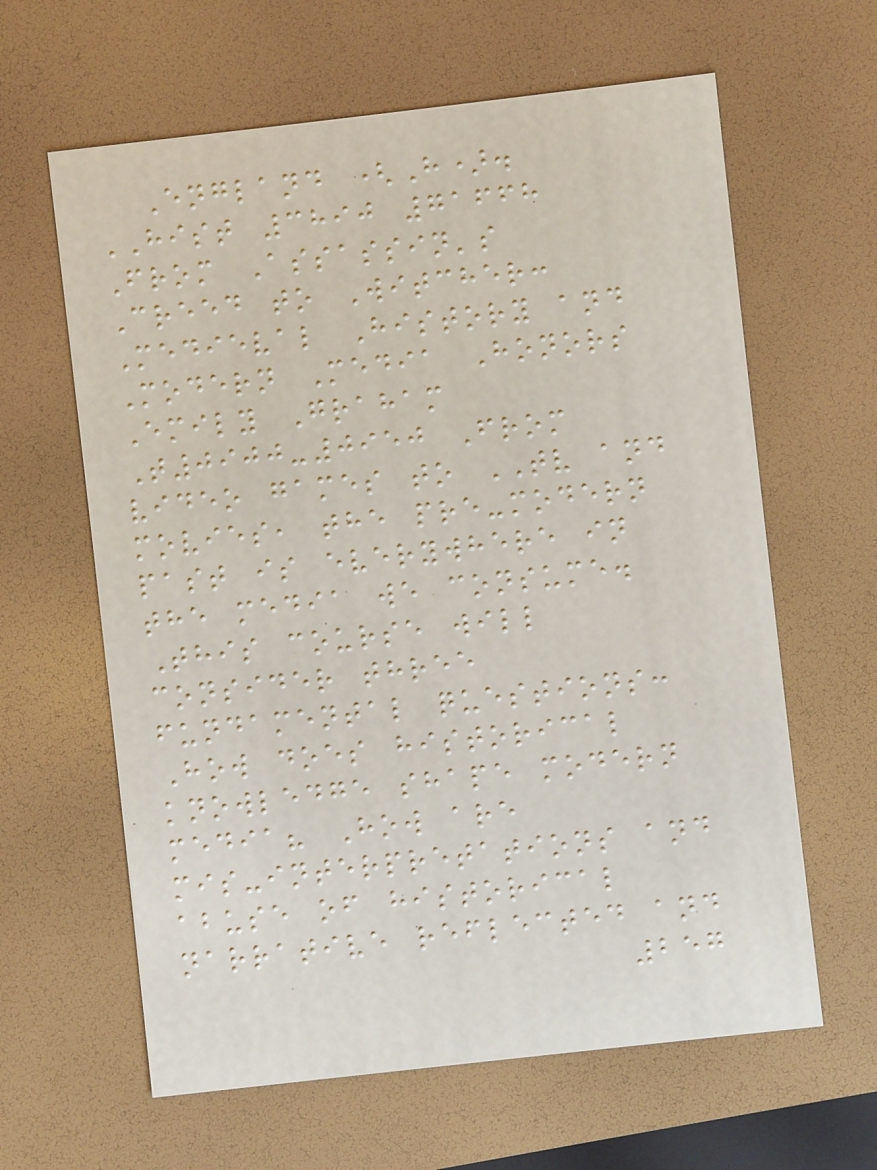England (H).
HIST 3890 71668
From Assassin's
Creed to Witcher:
Medieval History and
Modern Media Honors
Emily Graham
T0900-0950 From
video games to TV and
movies, the pre-modern
past is everywhere in
the media we consume.
This course will
consider three
fundamental questions:
How does historical
knowledge shape modern
media? How are
mis-interpretations and
abuse of historical
narrative reflected and
257
